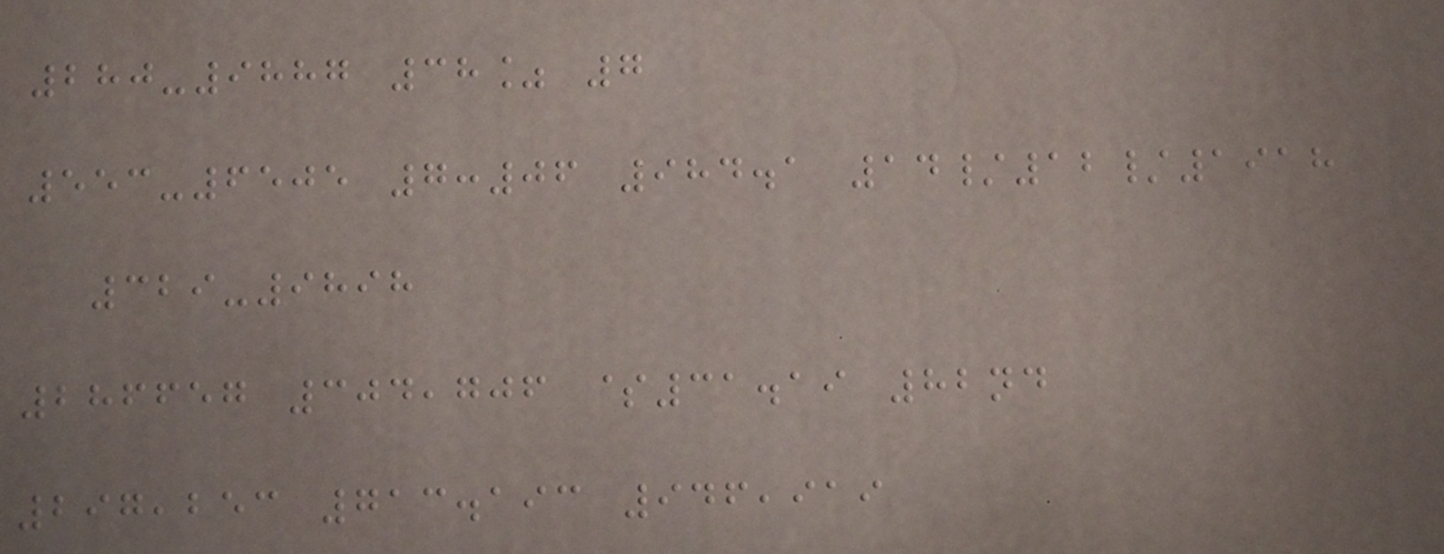280-9887 38% 7
553-6505 7:06 984.1 14/12/1918
329-9898
286657 304,706 $31.19 82nd
297,253 713.193 946,919
